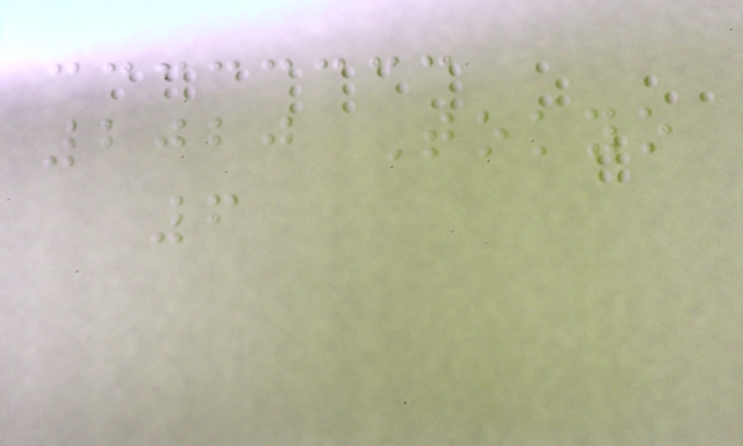2020 Tokyo
6
